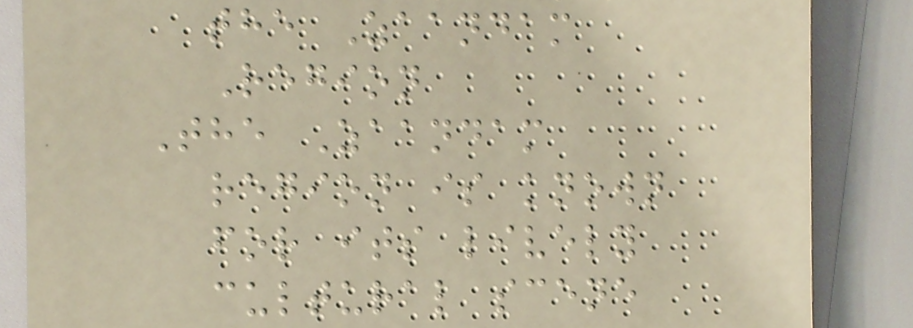the Zaandam
Region
The Zaandam
region is known
for its lively
cultural scene
